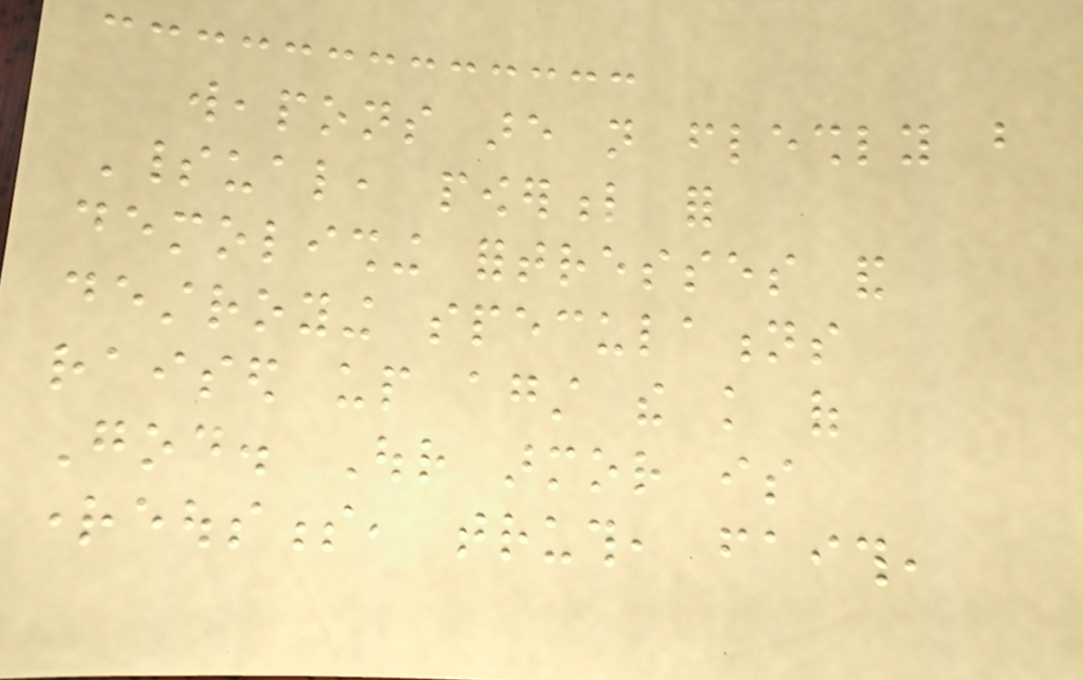weapons are not fleshly but
Spiritual, powerful for
demolishing fortresses and
destroying speculations
raised up against the knowledge of
God. Our armor is
righteousness, truth, faith,
